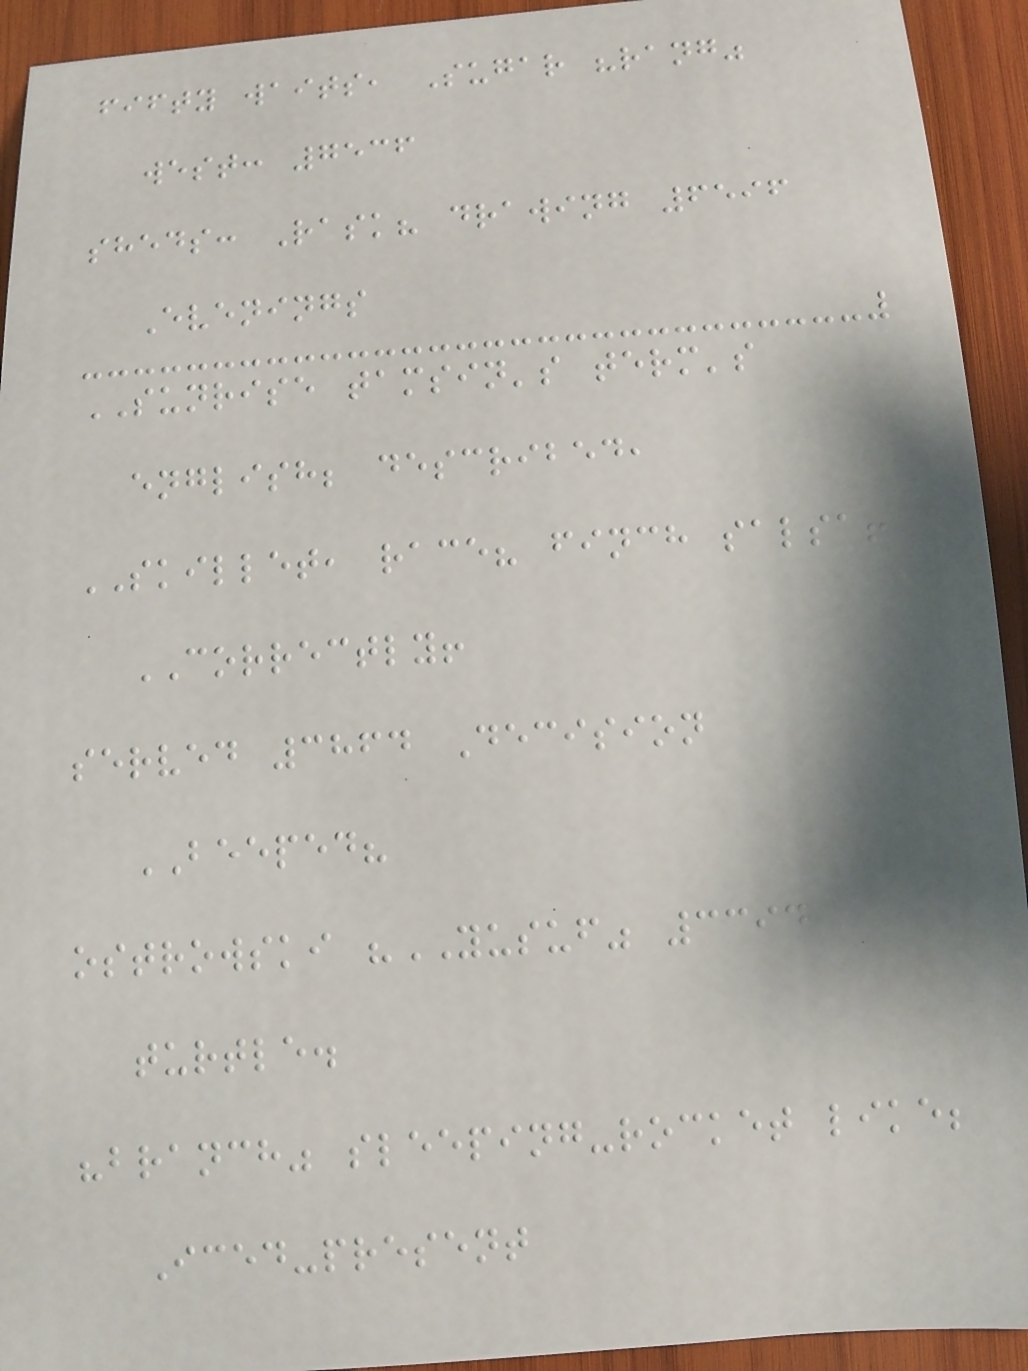fifty waits, Sugar "rang"
west: 7536
sheds: Rask? drawing 6596
Evenings
SUNRISE tamsin's term's
english; described,
SKILLET, race? finch salsa!
CORRECTLY!
served 3864 Decision
BEEPED?
ostrowski "YUSUF" 3394
turtle.
"branch" sleeping-rocket like;
Iced-present
